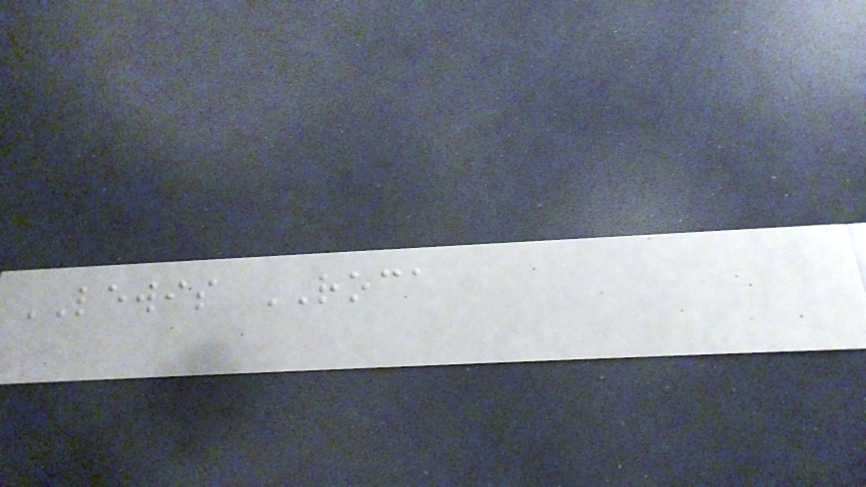LEWIS ROCA
